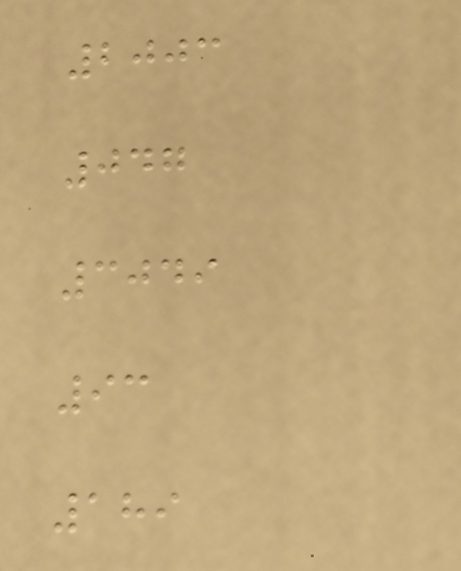2003
047
3049
93
189
